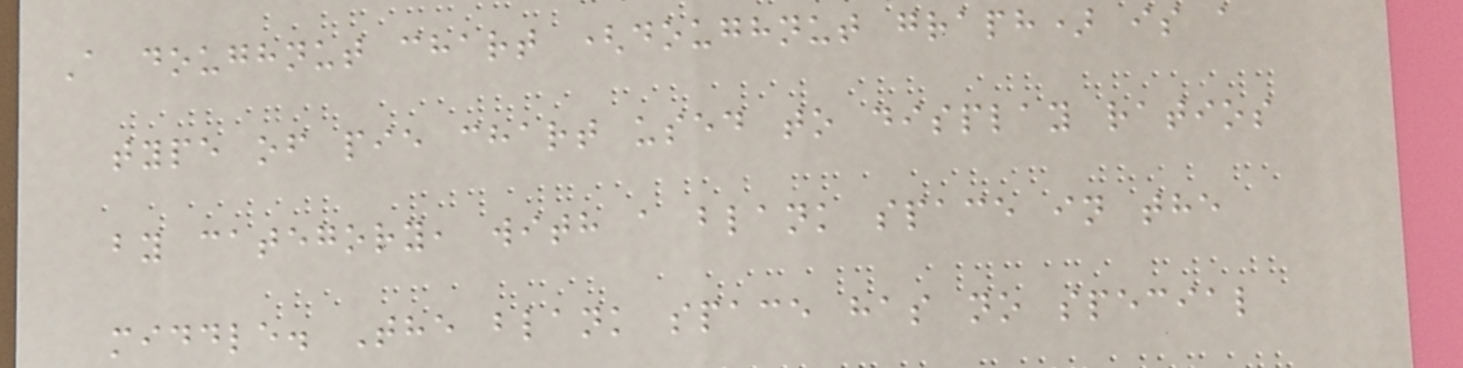A doughnut chart (doughnut graph) is a
type of pie chart used to display ratios
by category, with a blank space in the
middle. The blank space has no special
